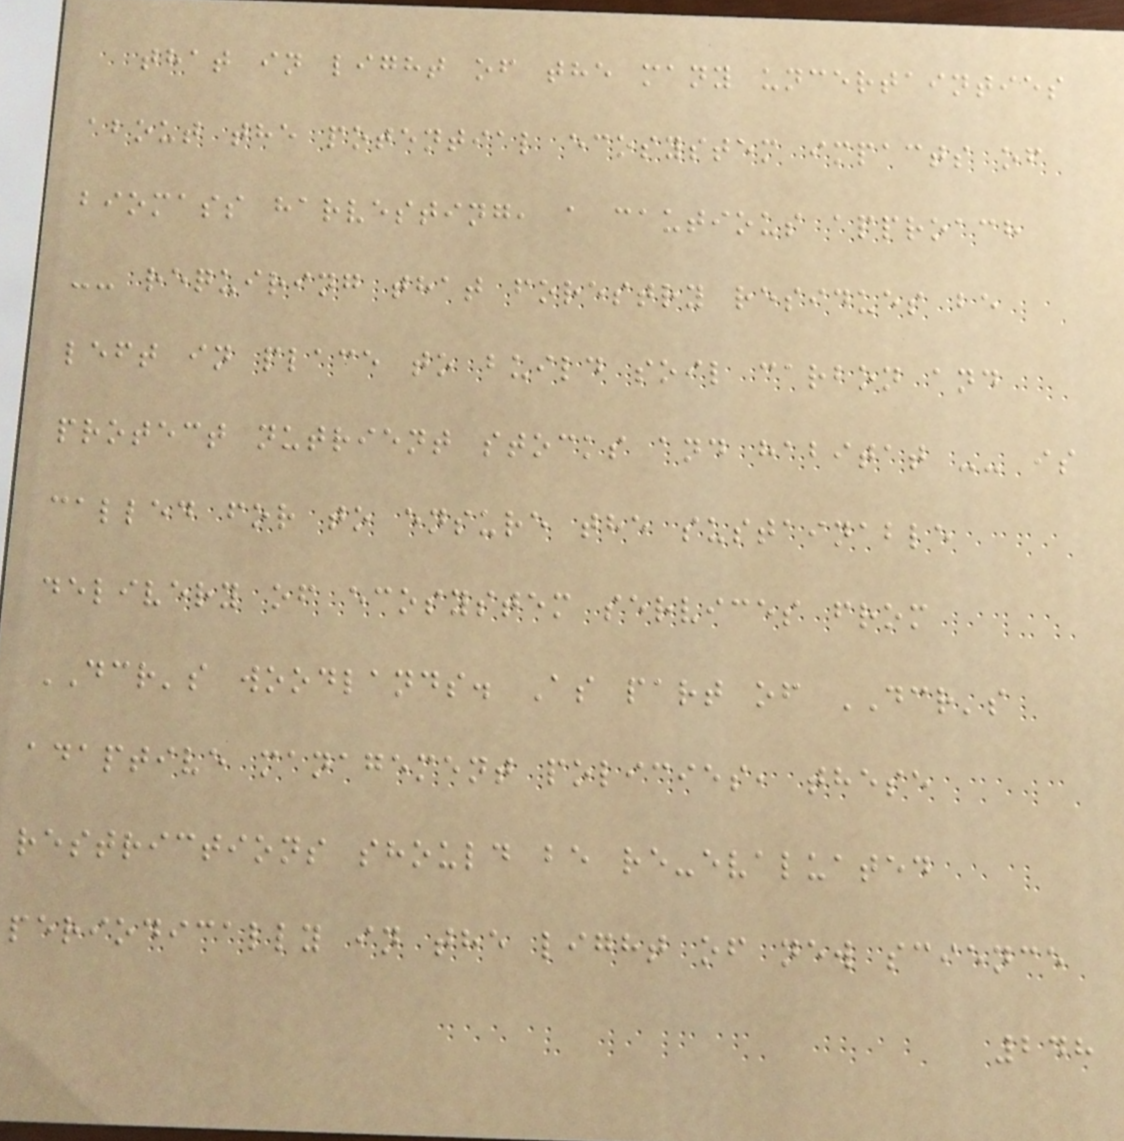that in light of the many uncertainties
about the potential ecosystem impacts of
biomass harvesting, a cautious approach
-- requiring that forestry residues be
left in place to build soil carbon and
protect nutrient stocks and habitat -- is
called for to ensure the sustainable
delivery of ecosystem services from
DCR's woodlands. As part of DCR's
adaptive management policies, these
restrictions should be re-evaluated
periodically in the light of new science
248
